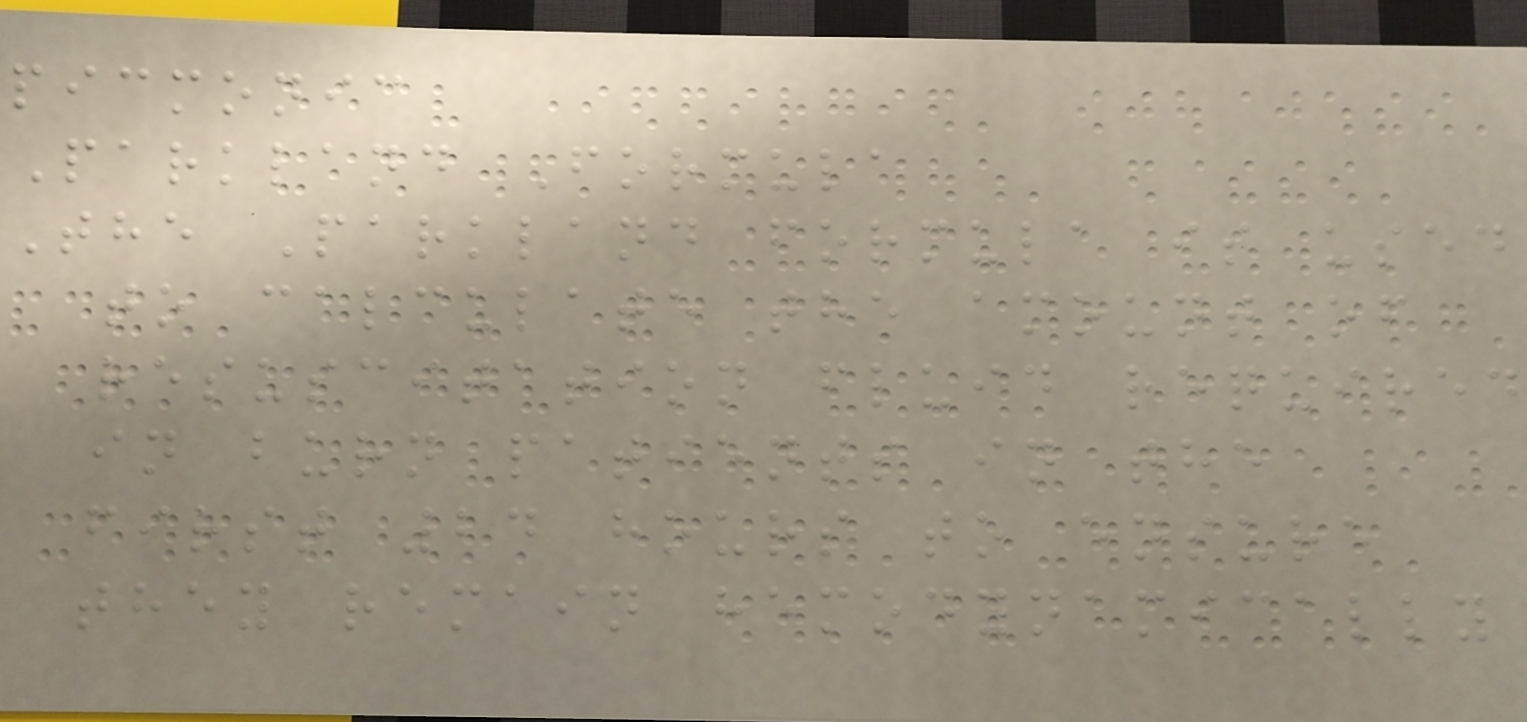picmonic
Parkland Formula
The Parkland formula is used
to calculate the amount of
resuscitation fluid required
in burn patients in the
first 24 hours to ensure
they remain hemodynamically
